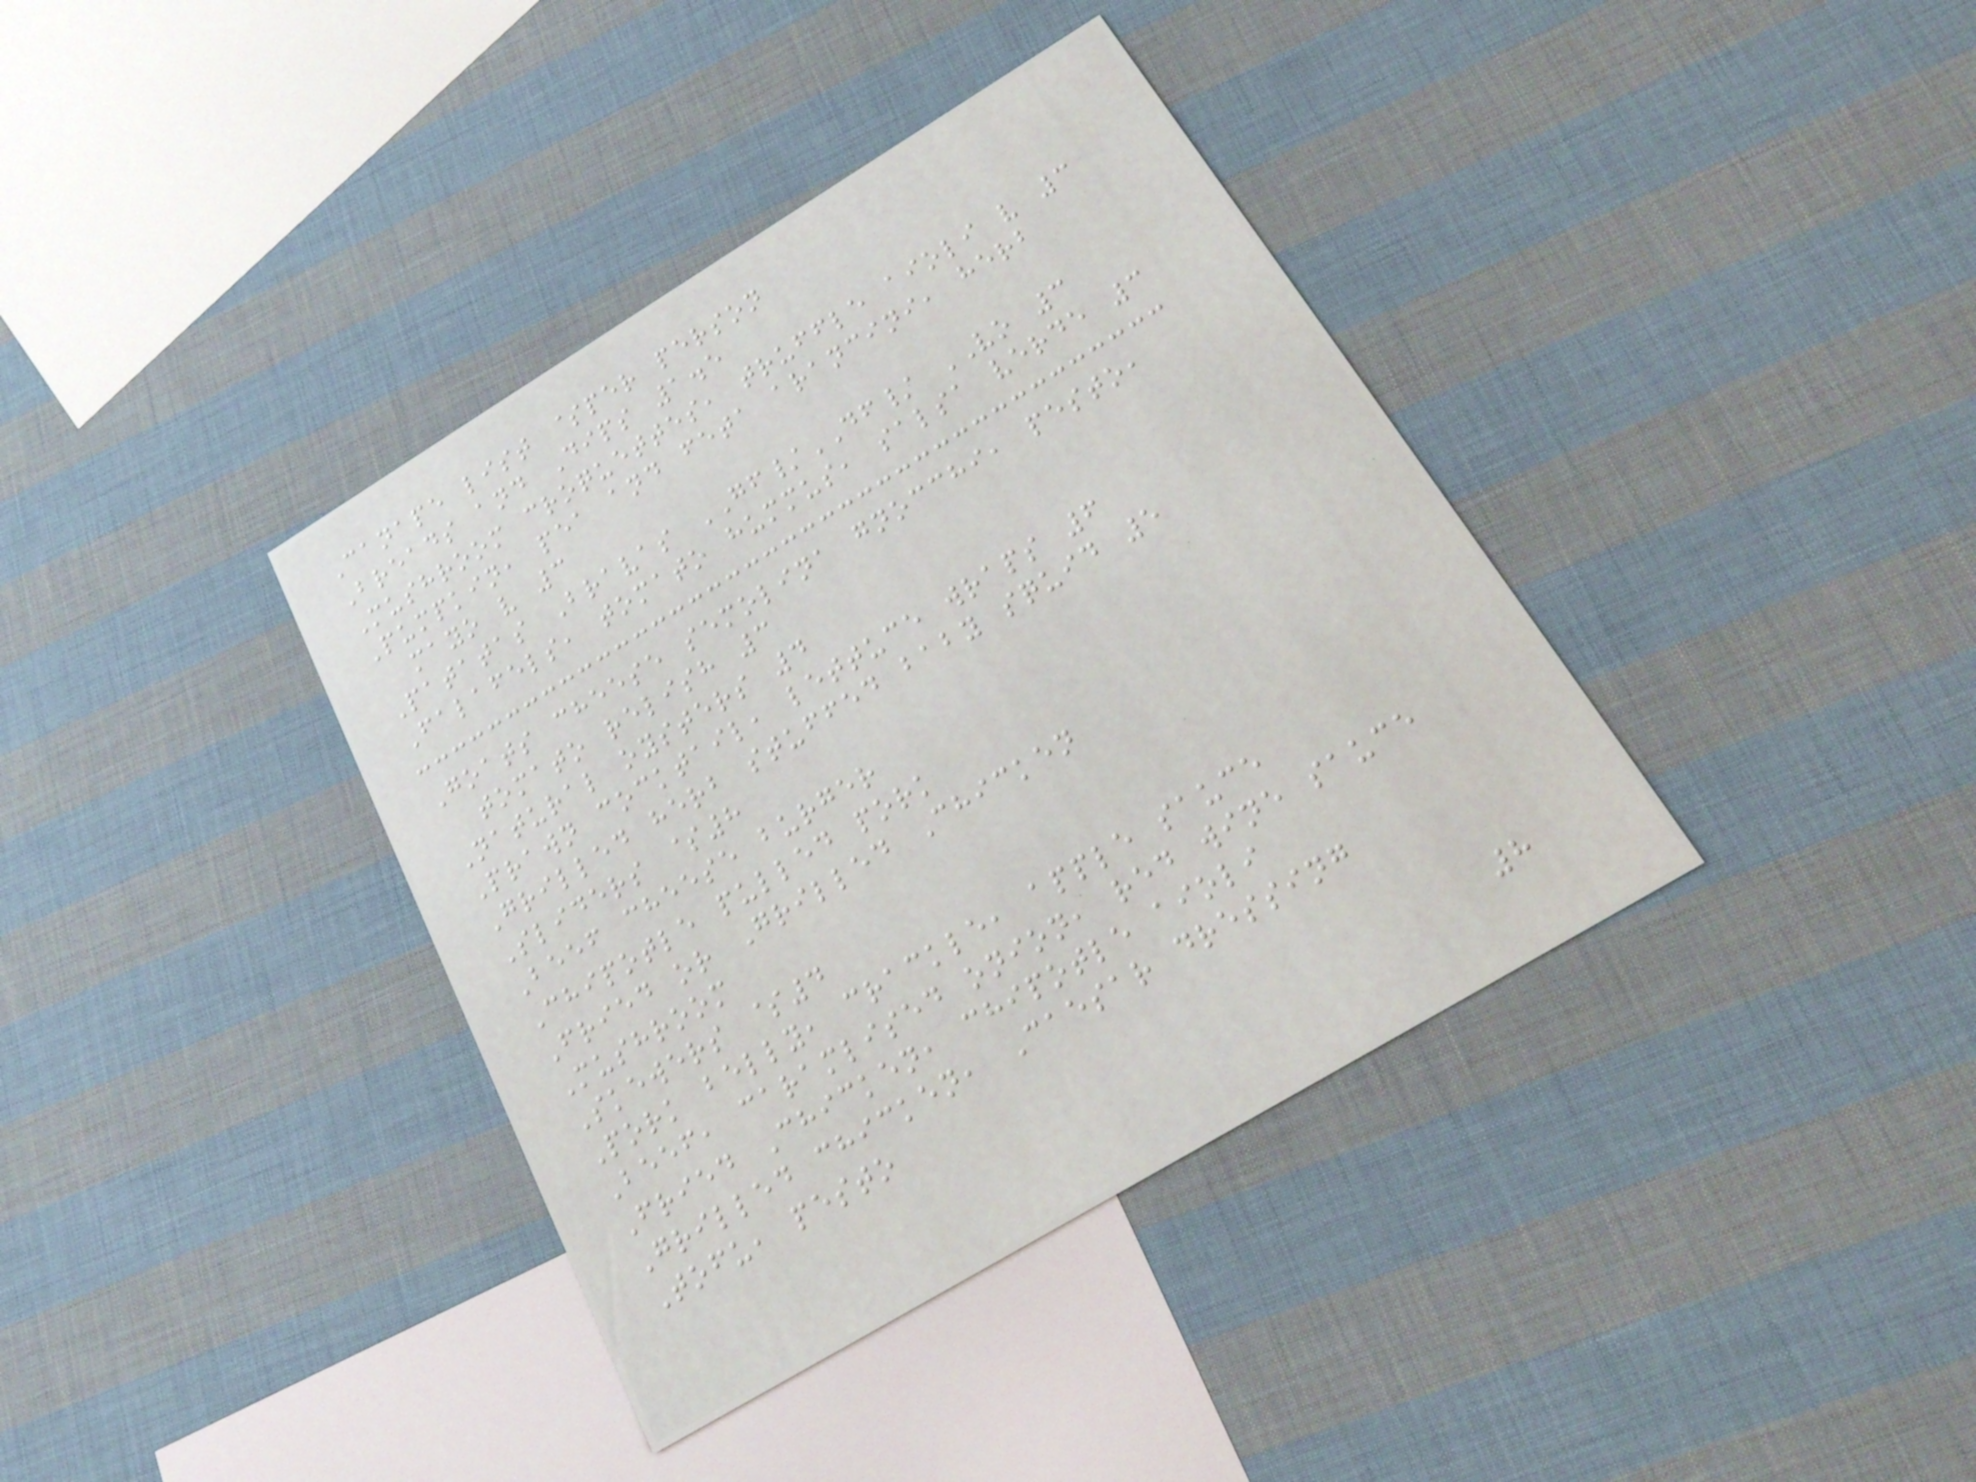Canape list $per person
Breads and Dips 1.5
Mushroom croquettes, truffle aioli v 3
Pumpkin, pea and feta arancini, herb
mayo v 3
Patatas Bravas GF/DF/ VO 3
Falafels, tomato hummus, salsa verde 3
Goats cheese semolina gnocchi, pesto,
tomato relish 3
Natural oysters 4
Prawn cocktail, lettuce wraps 6
Grilled herb stuffed baby squid 5
Sliders $8
Beef cheese burger
Chipotle pulled pork
Fried or Grilled Chicken
Mushroom
Skewers $4
Pork belly, crackle, apple sauce
Beef, caramlised onion, red wine sauce
Fried Chicken, chipotle aioli
Grilled chicken, Caesar dressing
Tofu, pesto
8
